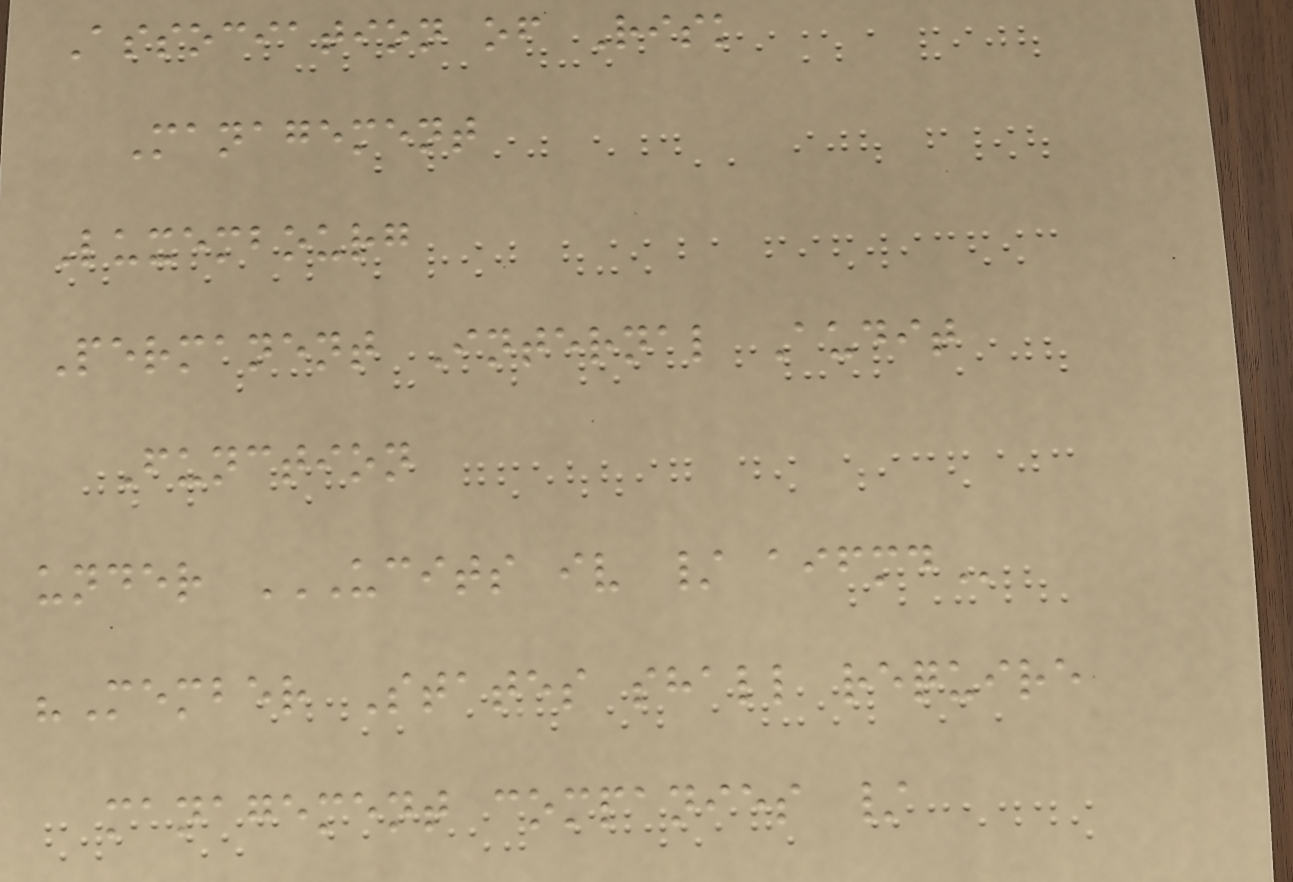Association of Risk
Management
Luxembourg
Permanent Internal Audit
Function
under UCITS IV / AIFMD
"Member States shall require
management companies /
